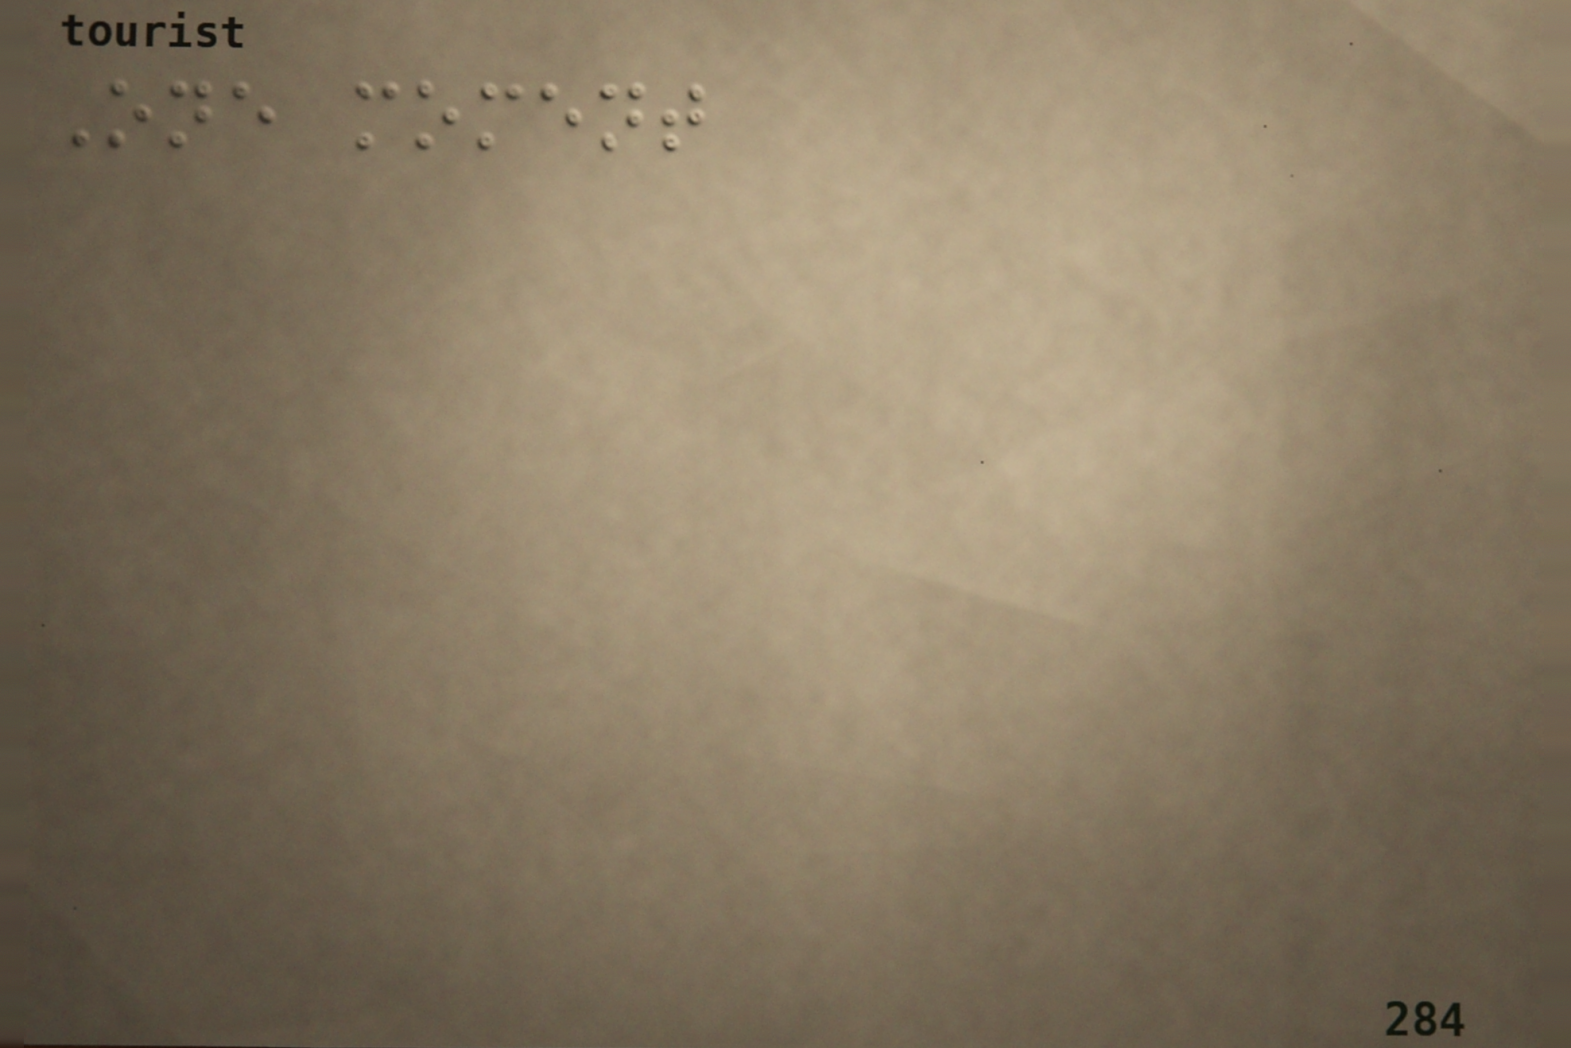One moment
